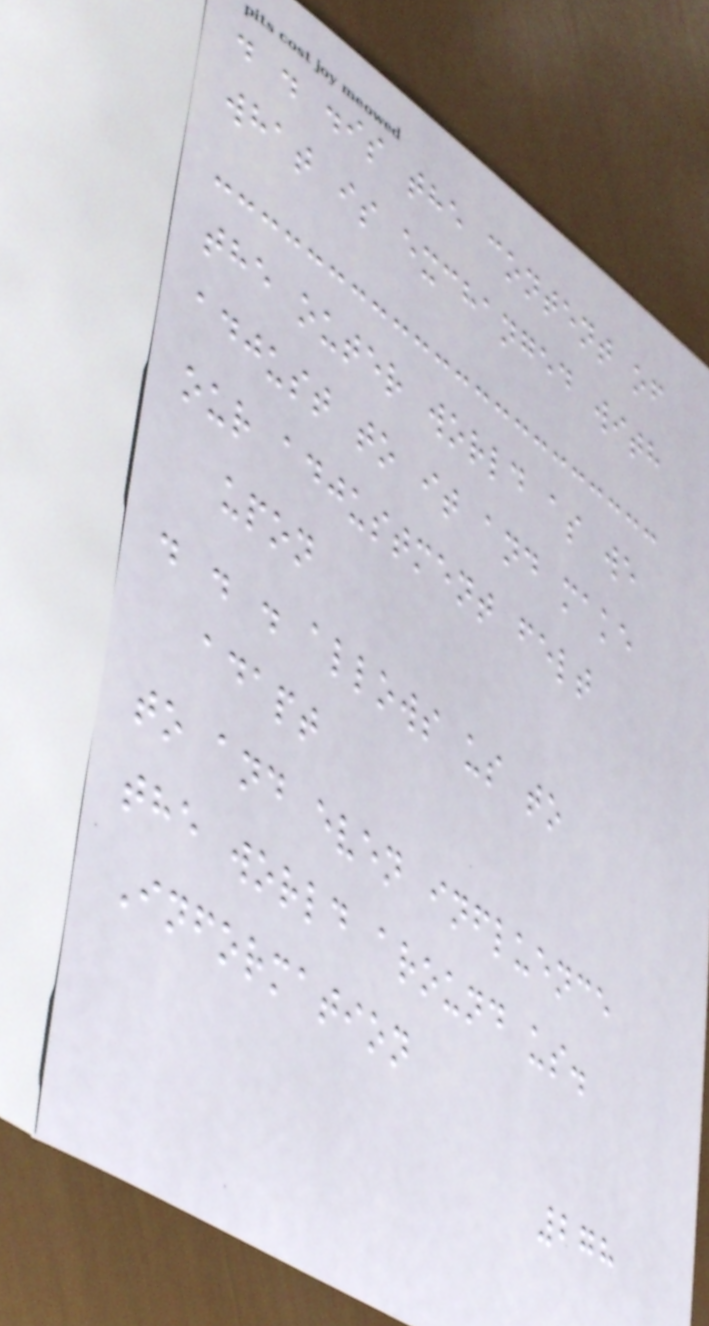. . .is the content of
what is exchanged with
the outer world as we
adjust to it and make
our adjustment felt
upon
. . . allows us to
adapt
to and even influence
the world around us.
Information
278
